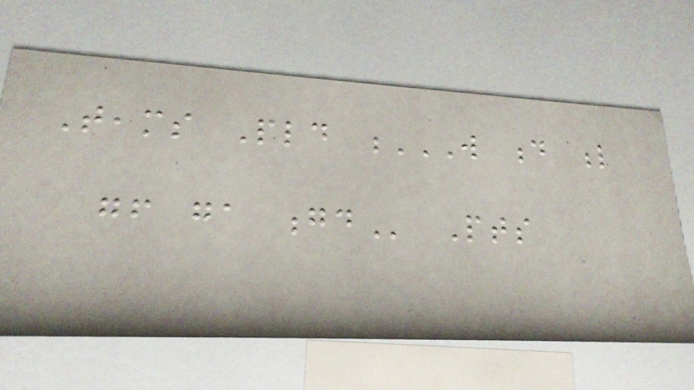Teams Pld W D L
GF GA GD Pts
